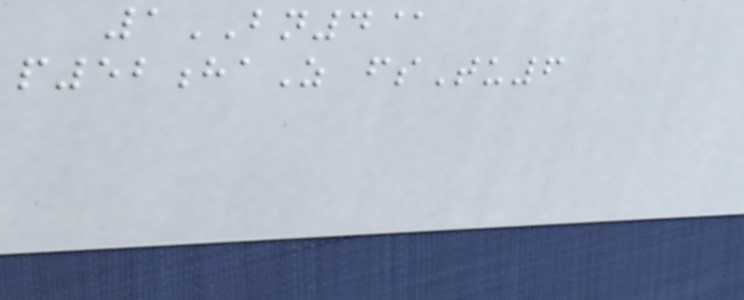1BN4@
p52haZ fsTu6
